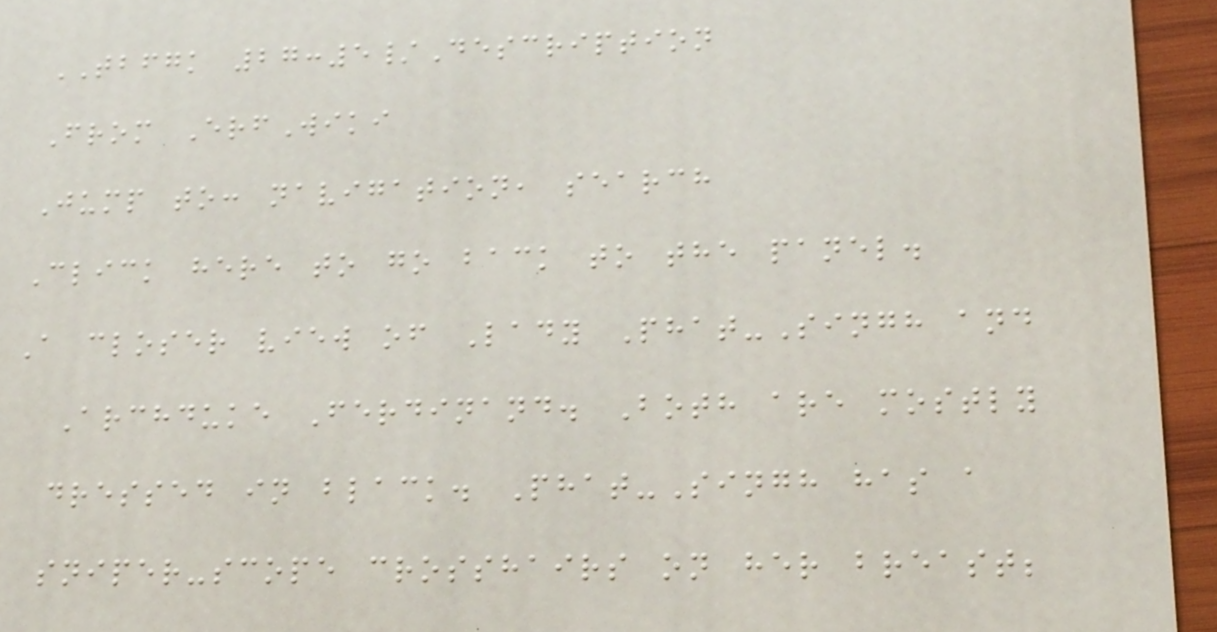TBFGK 27:5/Description
From ErfWiki
Jump to: navigation, search
Click here to go back to the panel.
A closer view of Lady Phat-Singh and
Archduke Ferdinand. Both are mostly
dressed in black. Phat-Singh has a
sniper-scope crosshairs on her breast;
